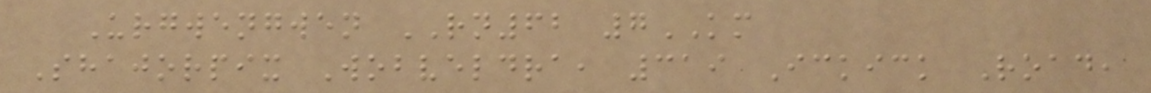Urgwengwen RN62 7KM
Shajorpix Wobveldra, 319 Ickick Road,
